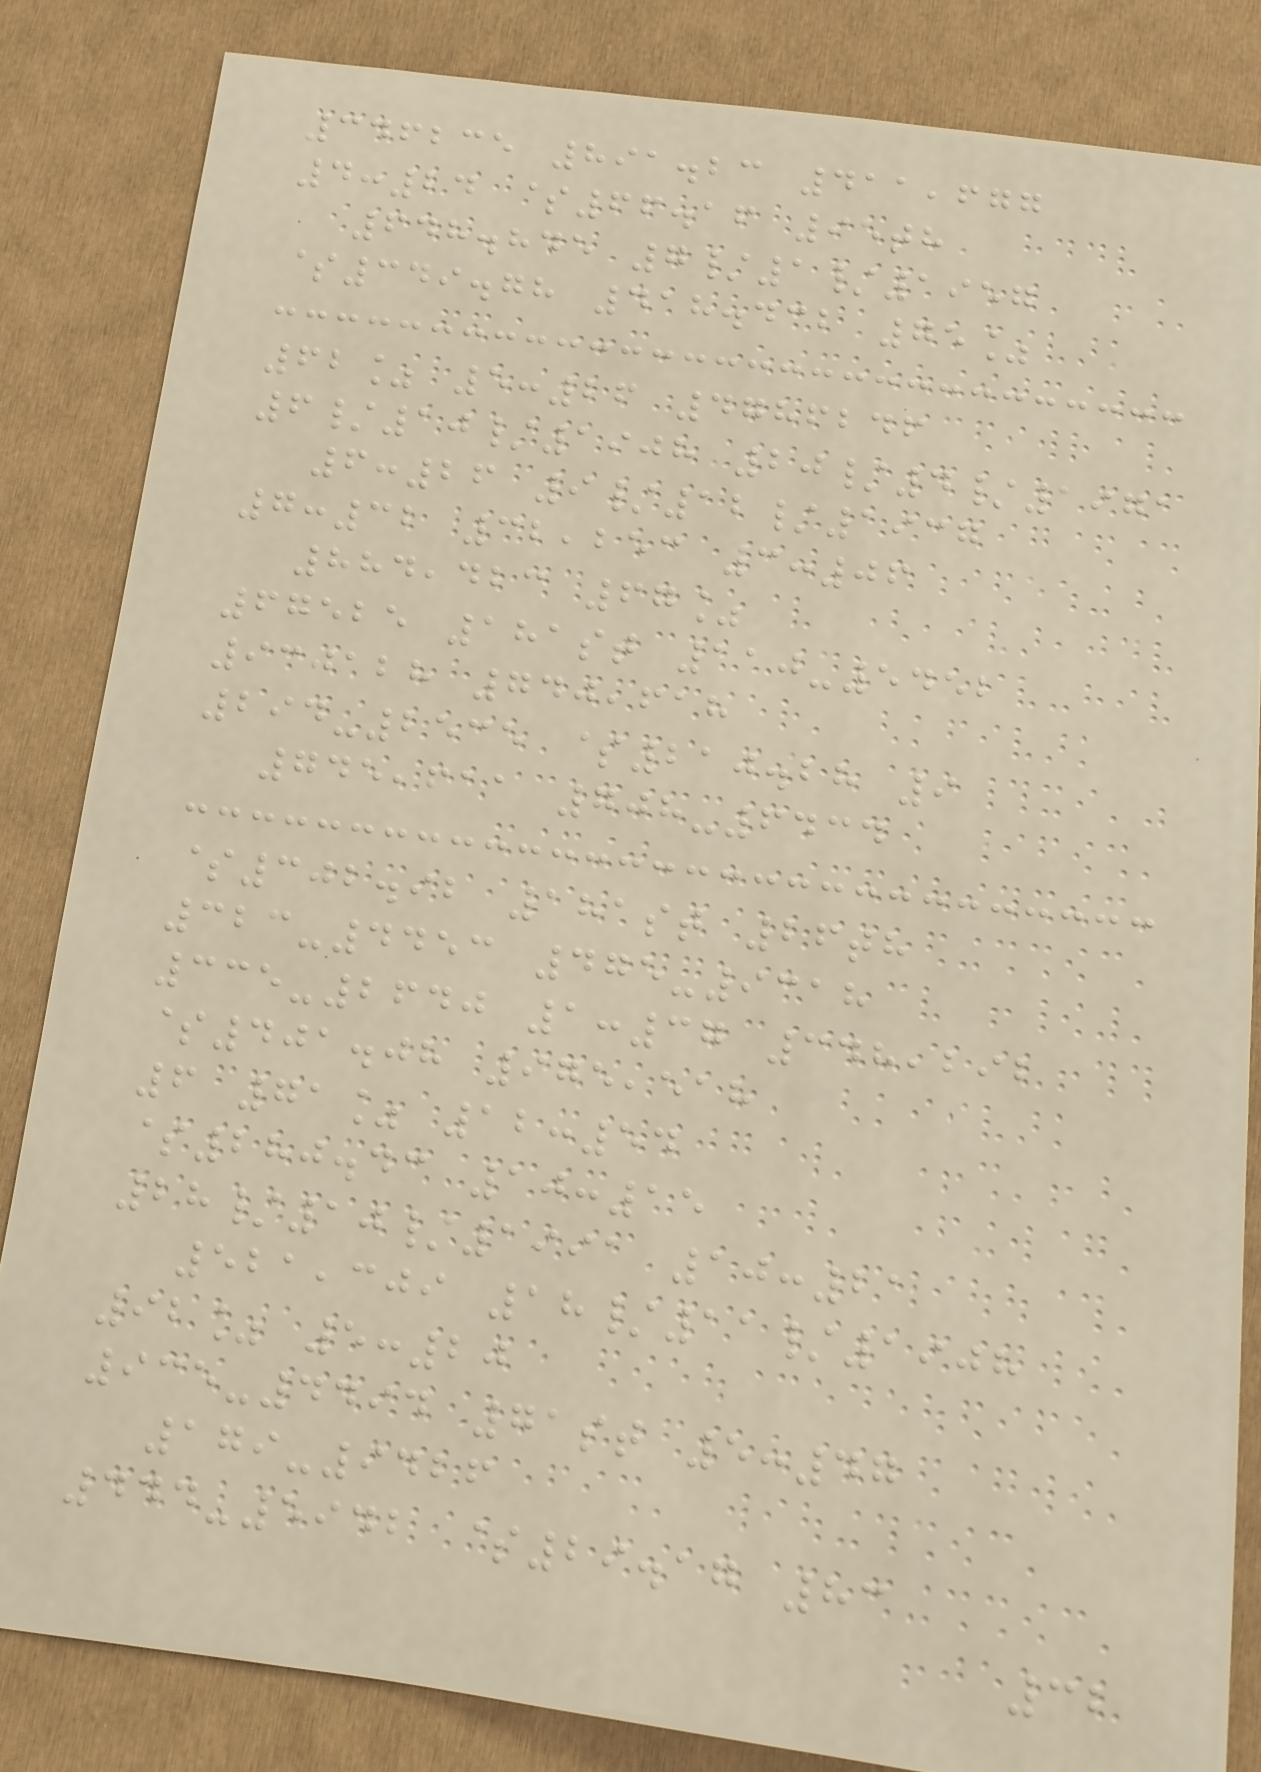346235 891.23 411,677
4:24 $66.16 95th
648.845 7/1/1957
$349.78 418.432 75%
62% 5:26 4786246
6/10/1908 20/4/1971
6:26 9/12/1937
7:32 32,253 3:06
884,423 67%
67525 181st 110-5452
930128 740,618
294-2535 $210.28 9
745,611 708-6434
$302.92 181st 26th
323-4453 475-9318
335-2640 1:37 348,292
$401.08 975,518
6 71% 12:54
$280.43 10:15
28/10/1991 10:21
521,309 18/11/1908
92% 5:20
935-4494 71st 5:47
179-9426
444-5942 $29.17 83
32
